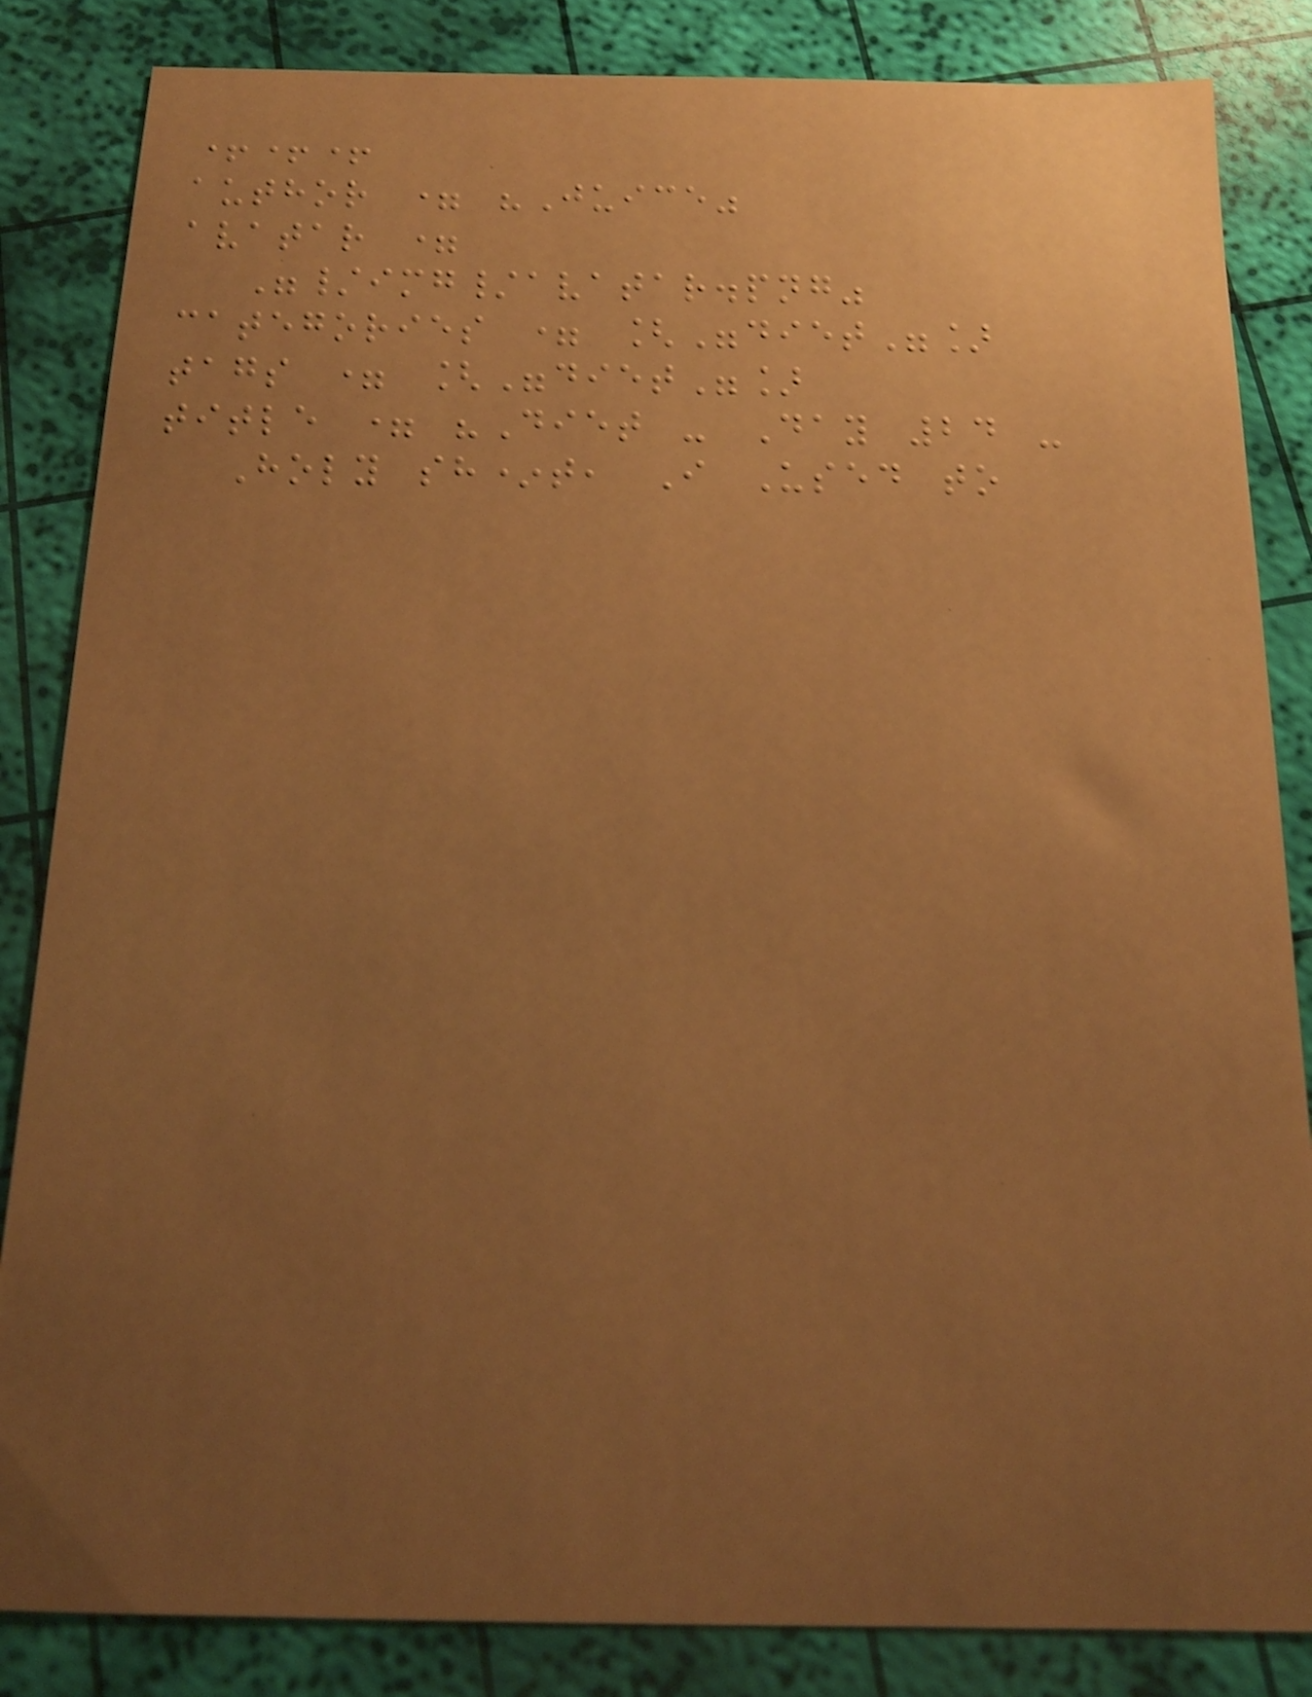+++
author = "Juice"
avatar =
"/img/avatar.png"
categories = ["diet"]
tags = ["diet"]
title = "Diet - Day 24 -
Holy sh*t, I Used to
